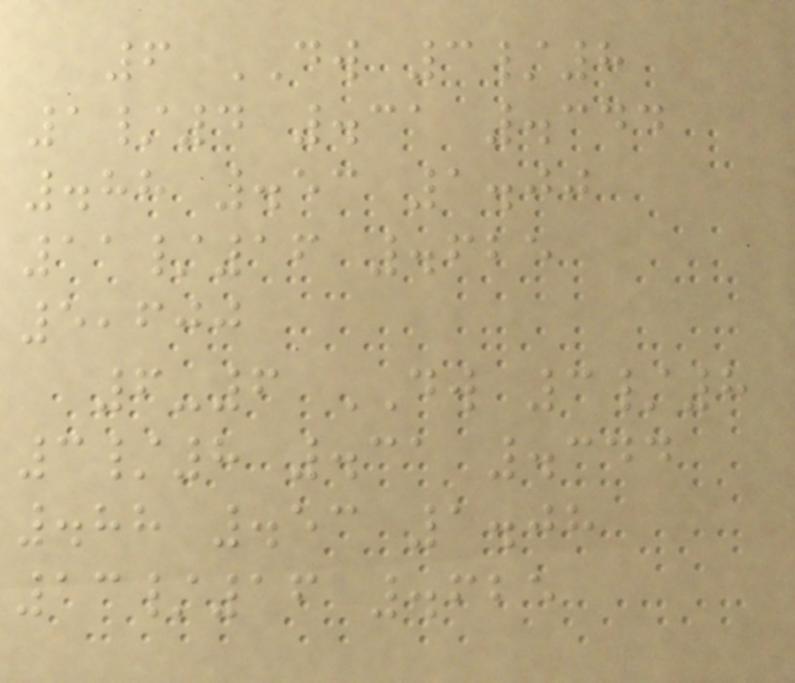6 DW 3/8
1/4 .31 .344
.88 .53 1.00
11/16 .625
5,600
6-6 DW 3/8
3/8 .31 .344
.88 .53 1.08
13/16 .625
